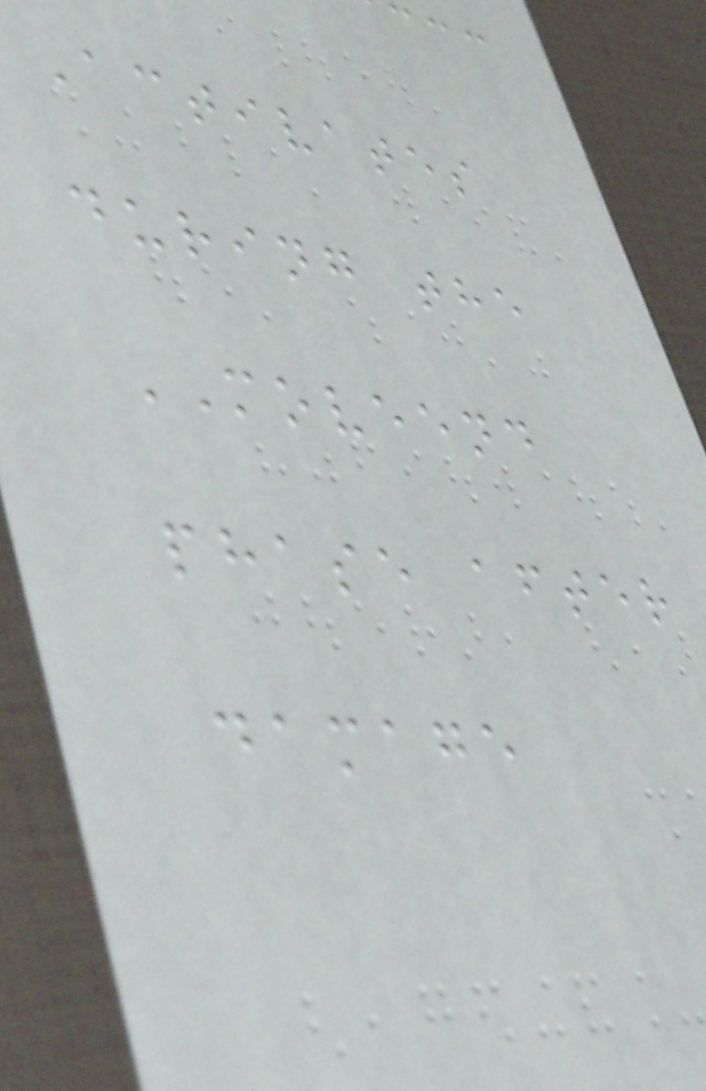Activates
during the
MOVEEND
phase after
damage
